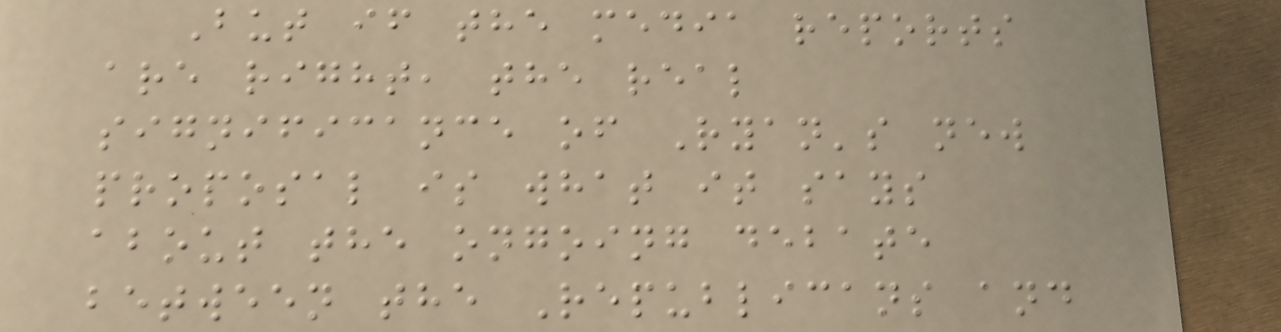But if the media reports
are right, the real
significance of Ryan's new
proposal is what it says
about the ongoing debate
between the Republicans and
